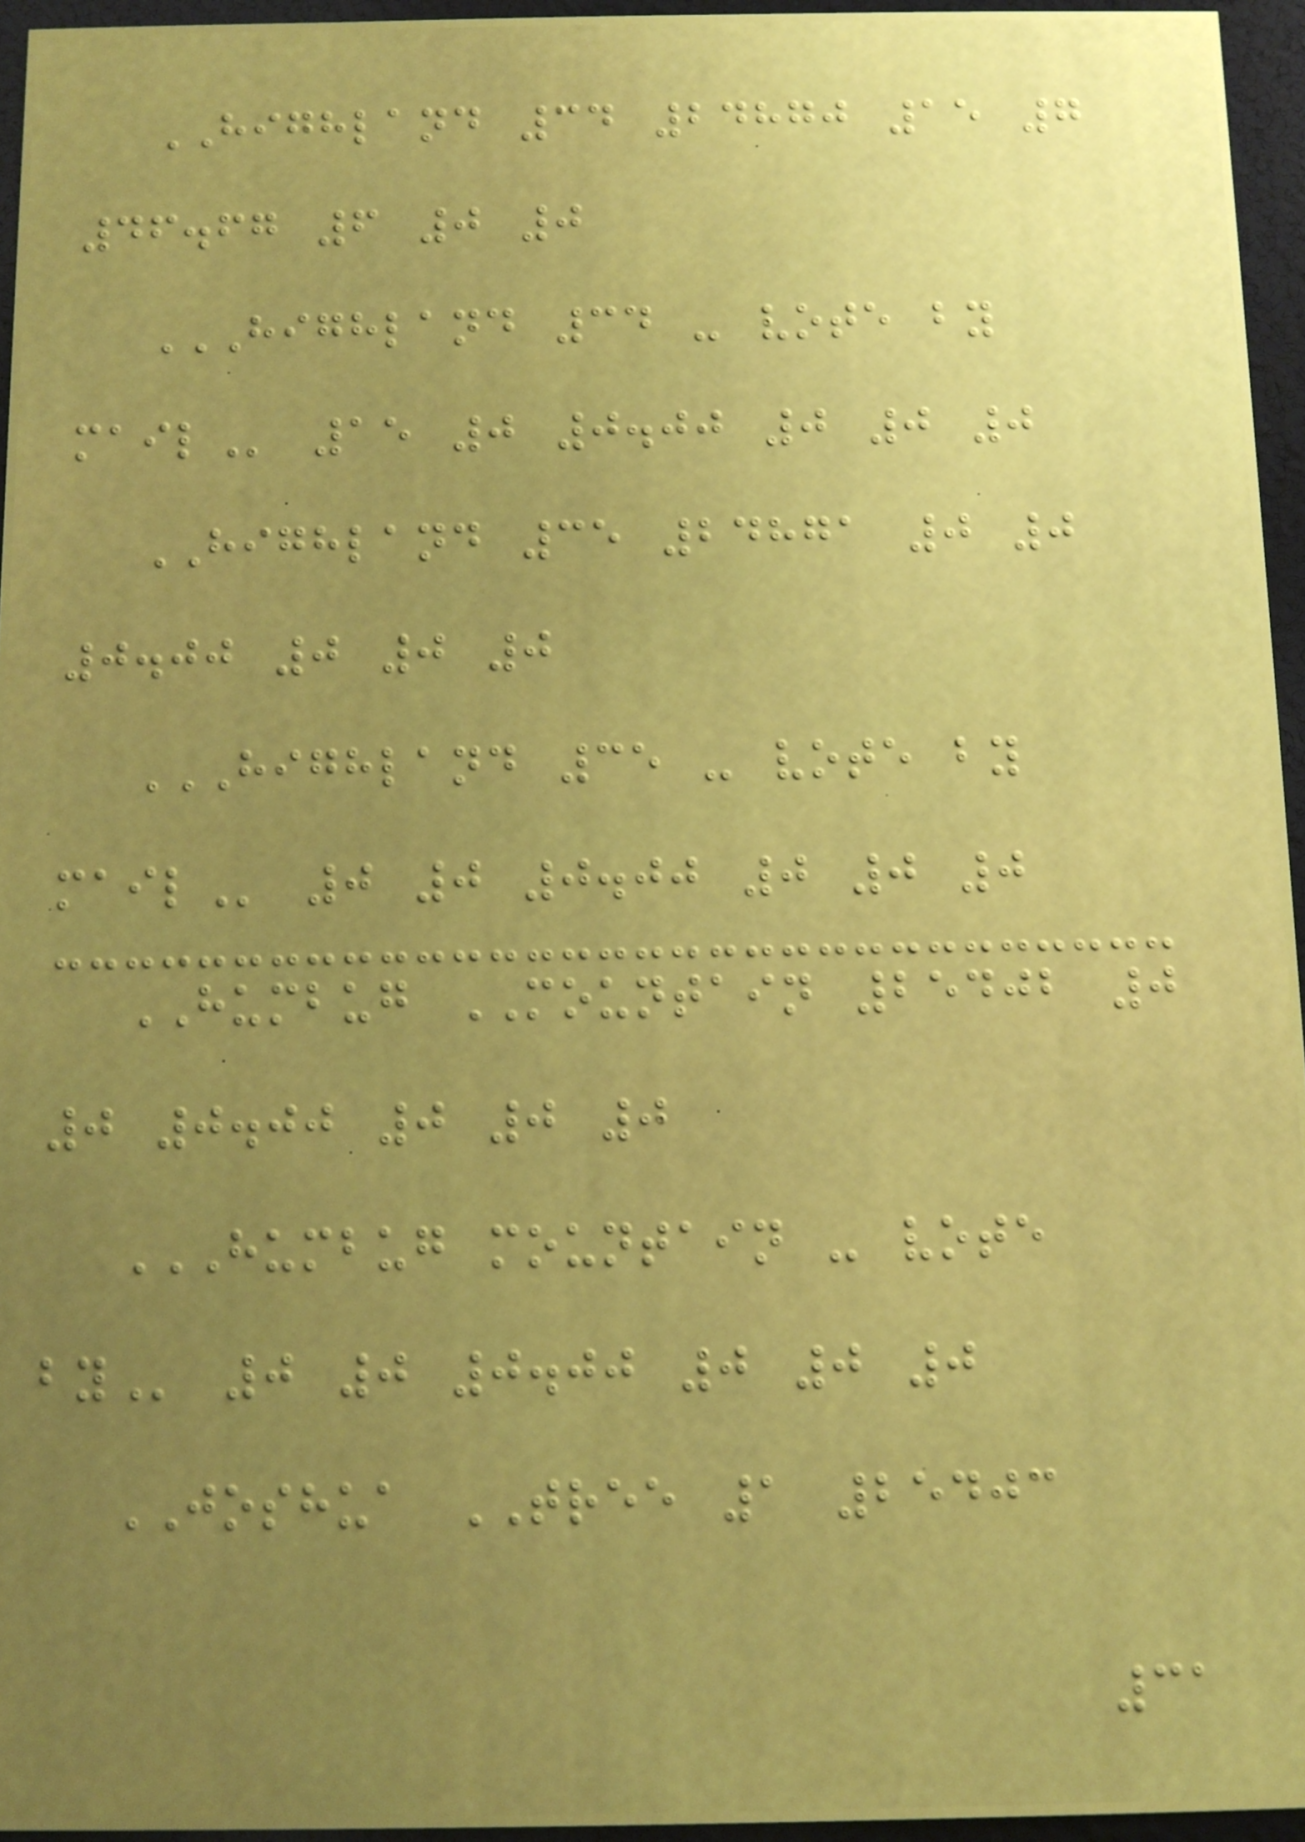HIGHLAND 34 24870 15 7
46.67 6 0 0
HIGHLAND 34 - VOTE BY
MAIL 15 0 0.00 0 0 0
HIGHLAND 35 24871 0 0
0.00 0 0 0
HIGHLAND 35 - VOTE BY
MAIL 0 0 0.00 0 0 0
HUMBUG MOUNTAIN 25402 0
0 0.00 0 0 0
HUMBUG MOUNTAIN - VOTE
BY 0 0 0.00 0 0 0
JOSHUA TREE 1 25403
31
